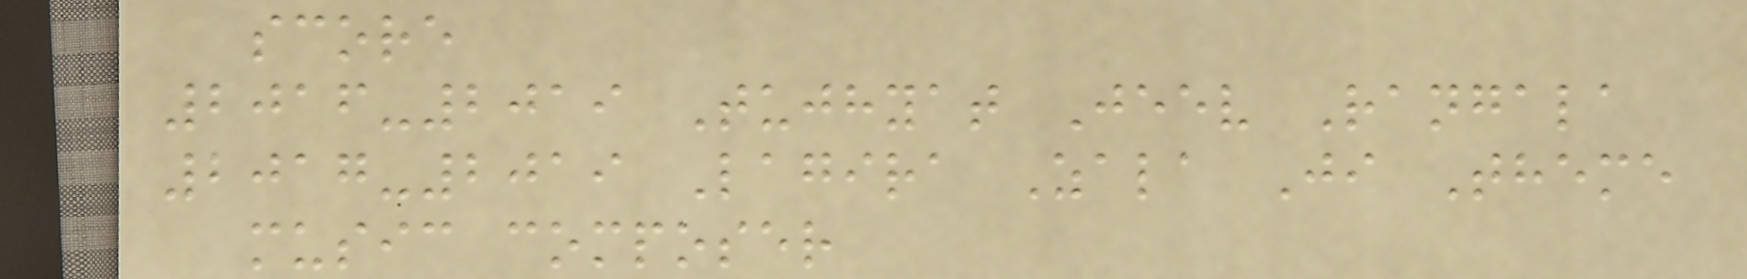score
2016-2019 Tujhyat Jeev Rangala
2017-2019 Lagira Zala Ji Theme
music composer
